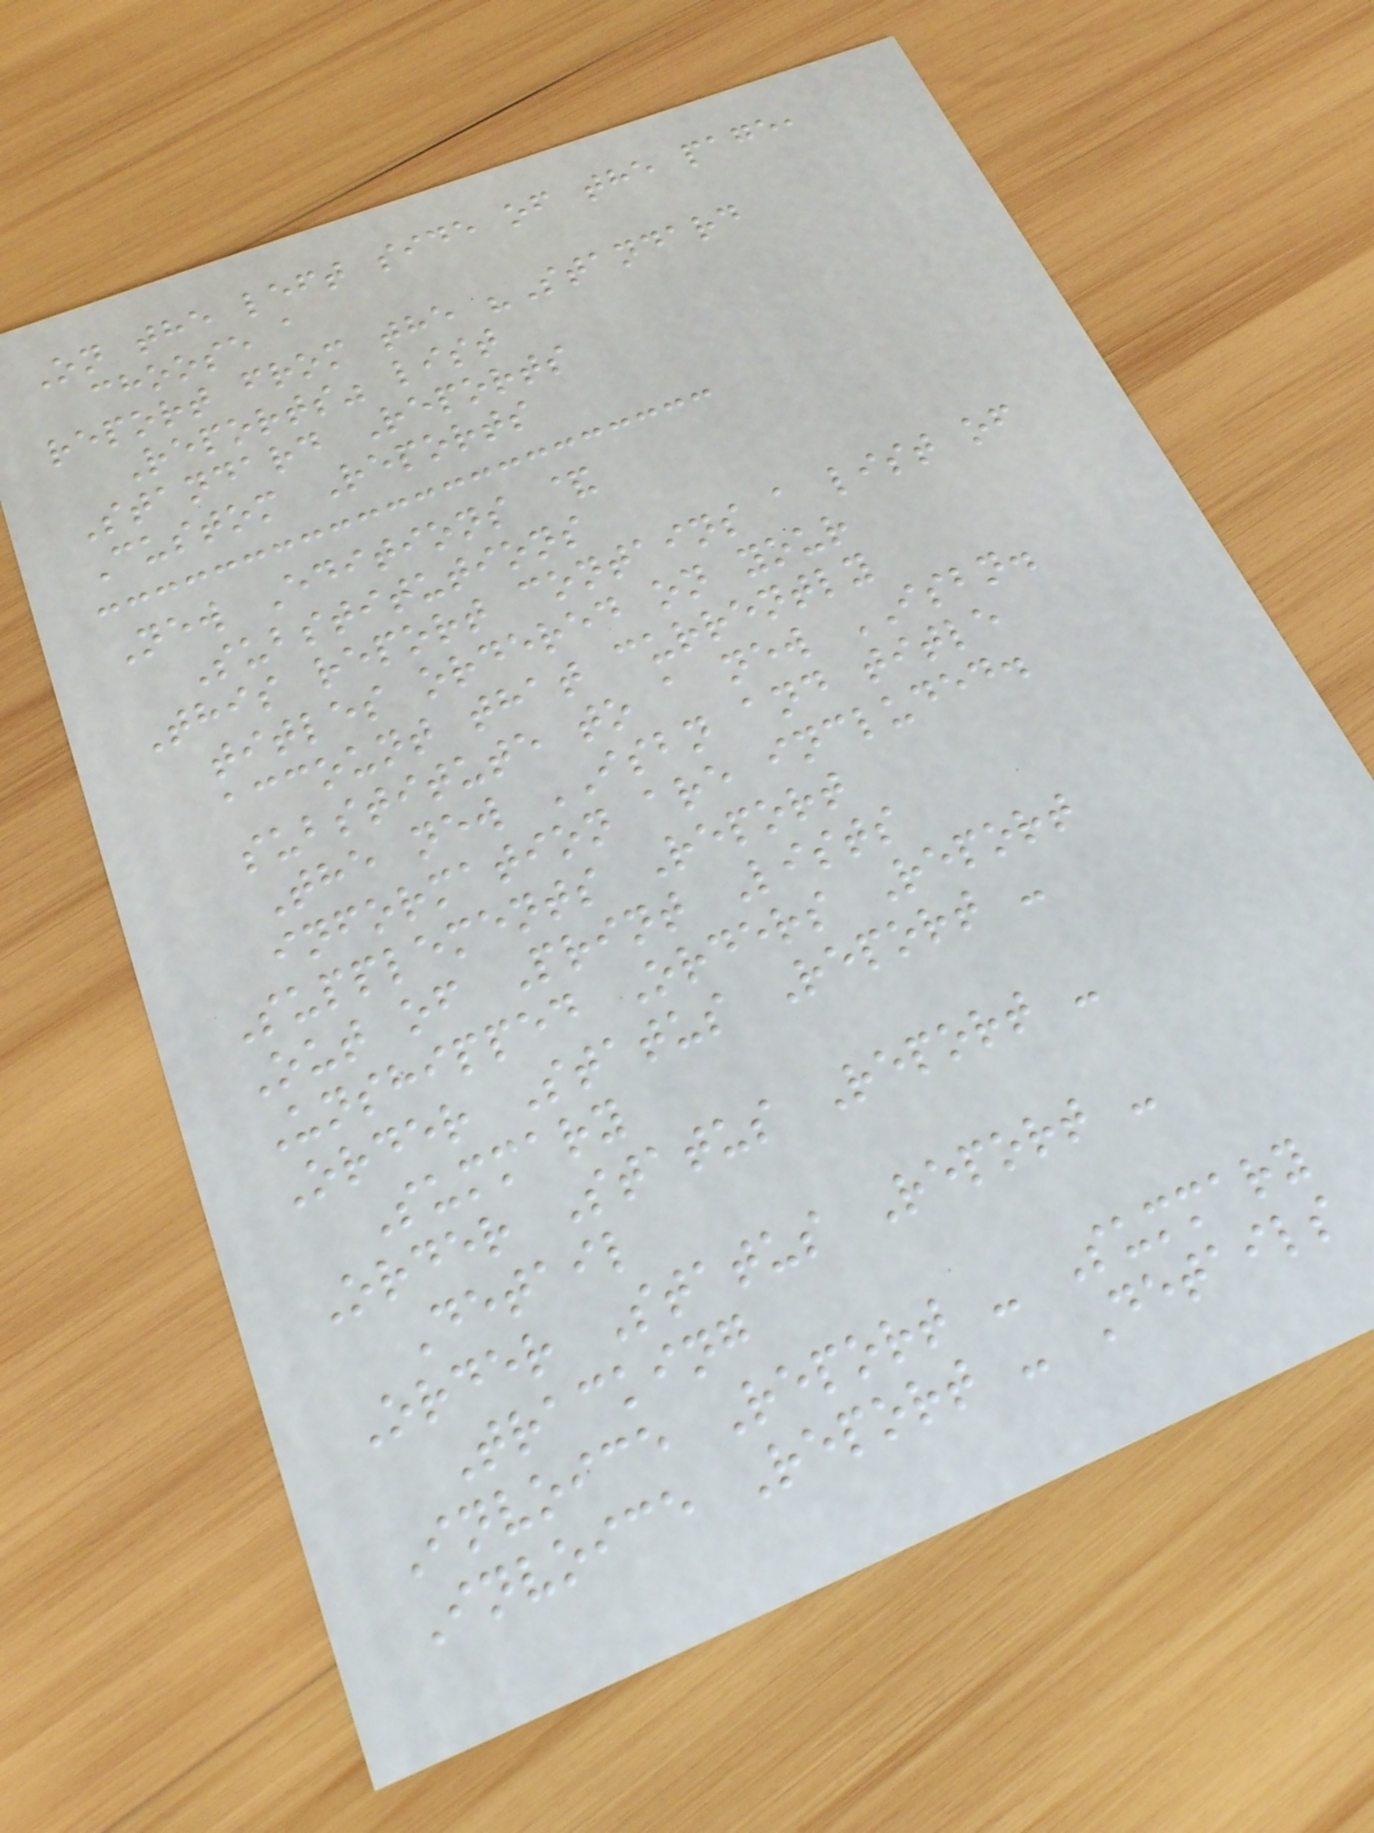On the left side of the page,
choose a
report from the "Standard
Reports" list
Standard Reports
Custom Reports
New Editions &
Substitutions
This report contains a list of
titles ordered on your
account that currently
substitute to a new ISBN.
The new ISBN and title
information are included.
Supplements Report
Out of Print Lists
Unshipped Orders Report
Order Status Report -
Summary
Order Status Report -
Detail
Order Status Report -
Tracking
Invoice Report - Summary
Invoice Report - Details
